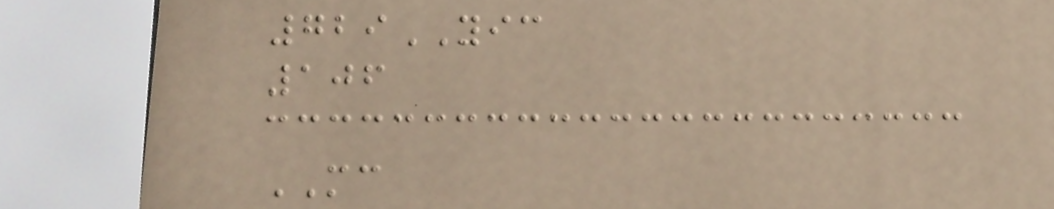729YIC
106
MC
